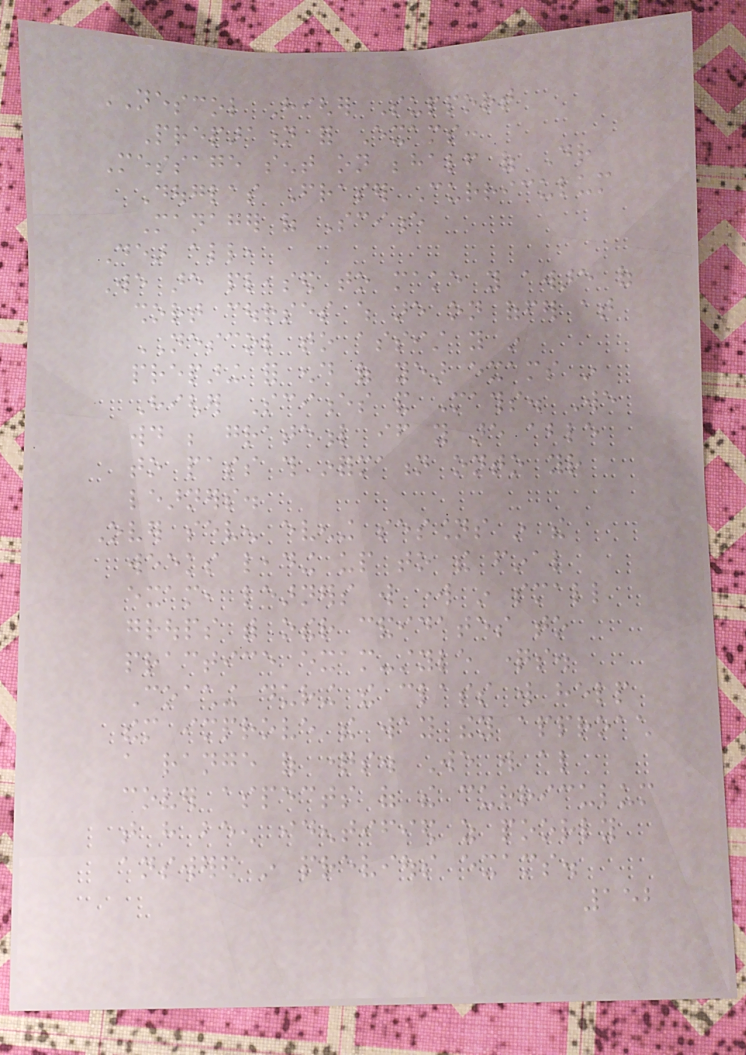NESCOL Higher Support
Preparation for Exams:
Message sent on behalf of Dr
Douglas Fraser Curriculum
Manager of Science
Dear all,
We are pleased to make you aware of
short courses which are on offer at
NESCOL to assist you in
preparing for end of year exams in
Higher Sciences and Maths. We
would be grateful if you are able
to pass this information onto your
learners.
Over seven evening sessions in the
weeks leading up to the final
exam, learners will work in small
groups with other candidates to
practice exam-style questions.
Coaching during the class will help
them improve the way they approach
a range of questions. We will also
cover aspects of the curriculum
that have been identified as poorly
answered in previous exams.
152
